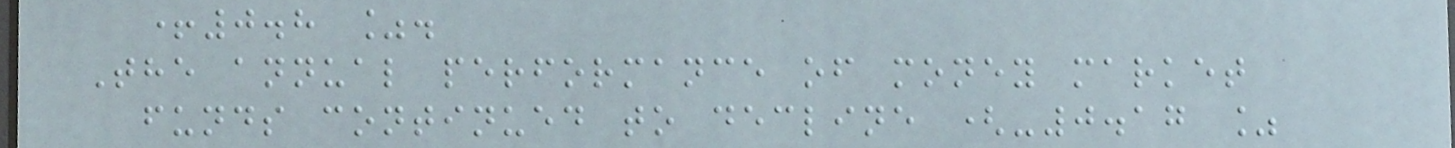+0.8 %.
The annual performance of money market
funds continued to decline (-0.17 %
